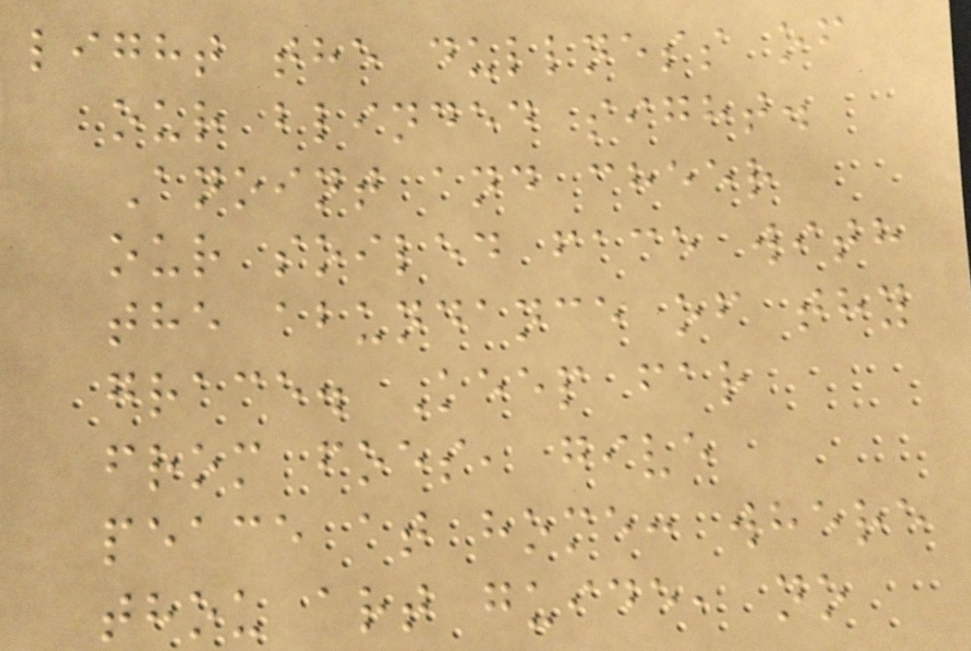light the dullness of
our blinded sight.
Anoint and cheer
our soiled face with
the abundance of thy
grace. Keep far
from foes, give
peace at home: where
thou art guide, no
